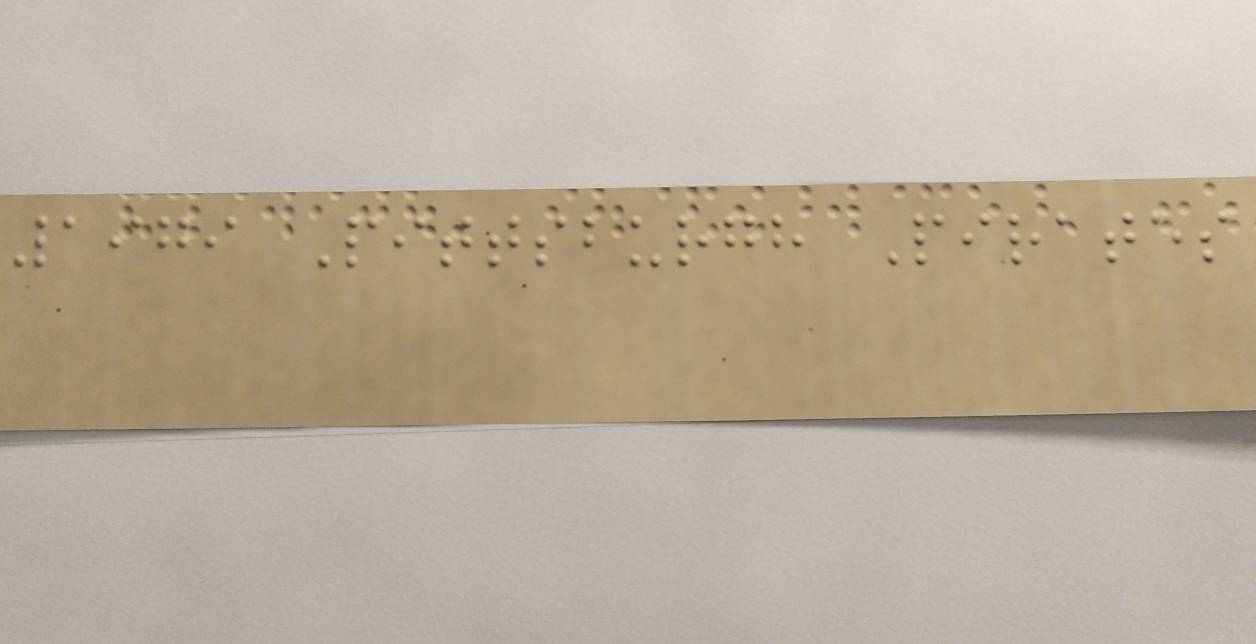1979 Pittsburgh Pirates
